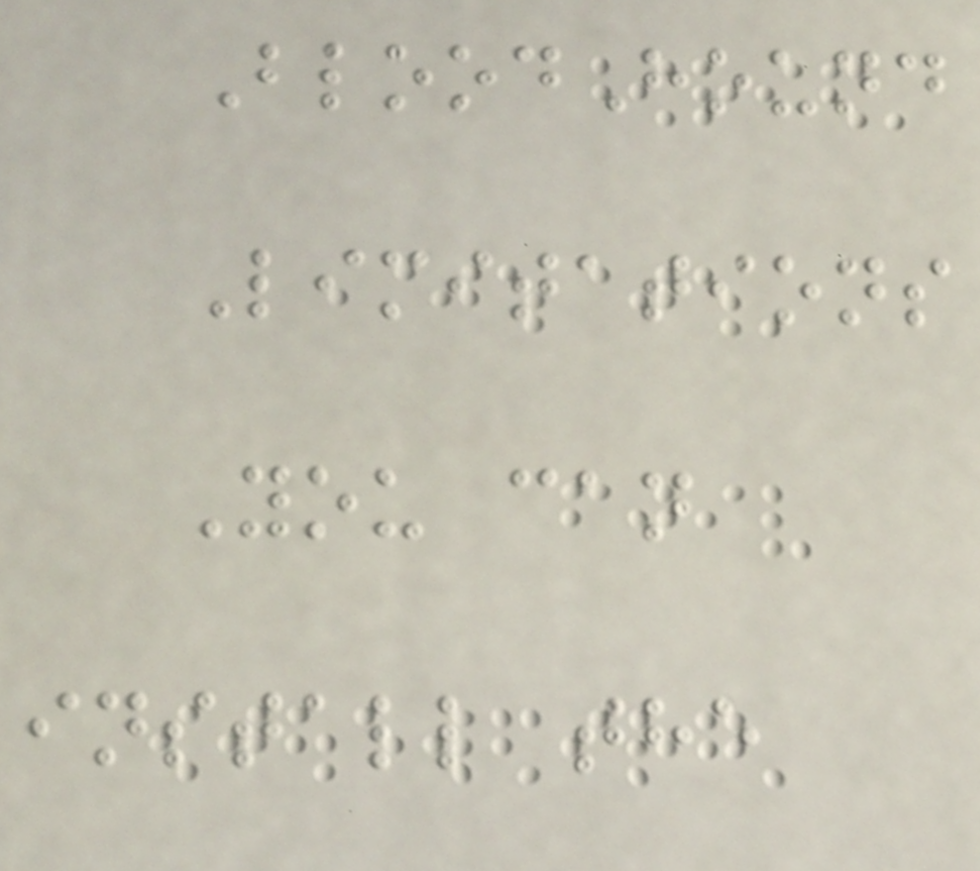BloodHound
Limitations
You can
install the
